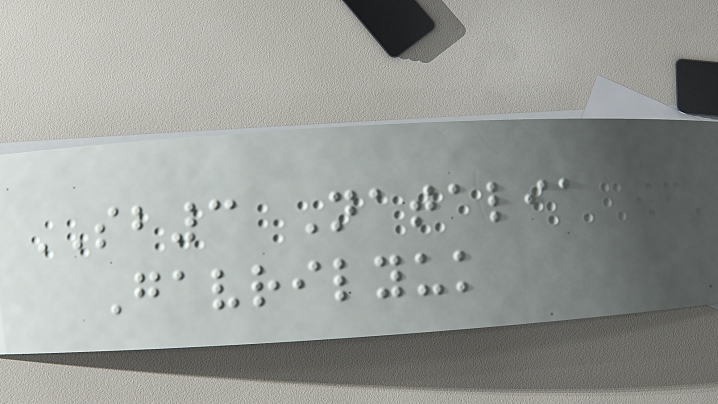SB3 Natalia
Gavrilyuk
